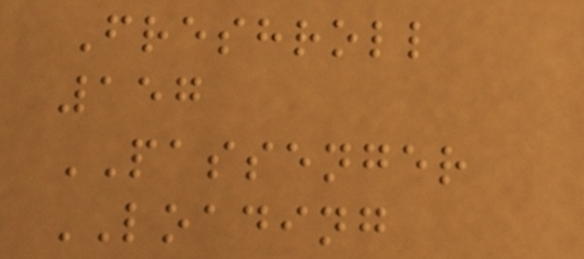Freshroll
157
PASSENGER
LOADING
